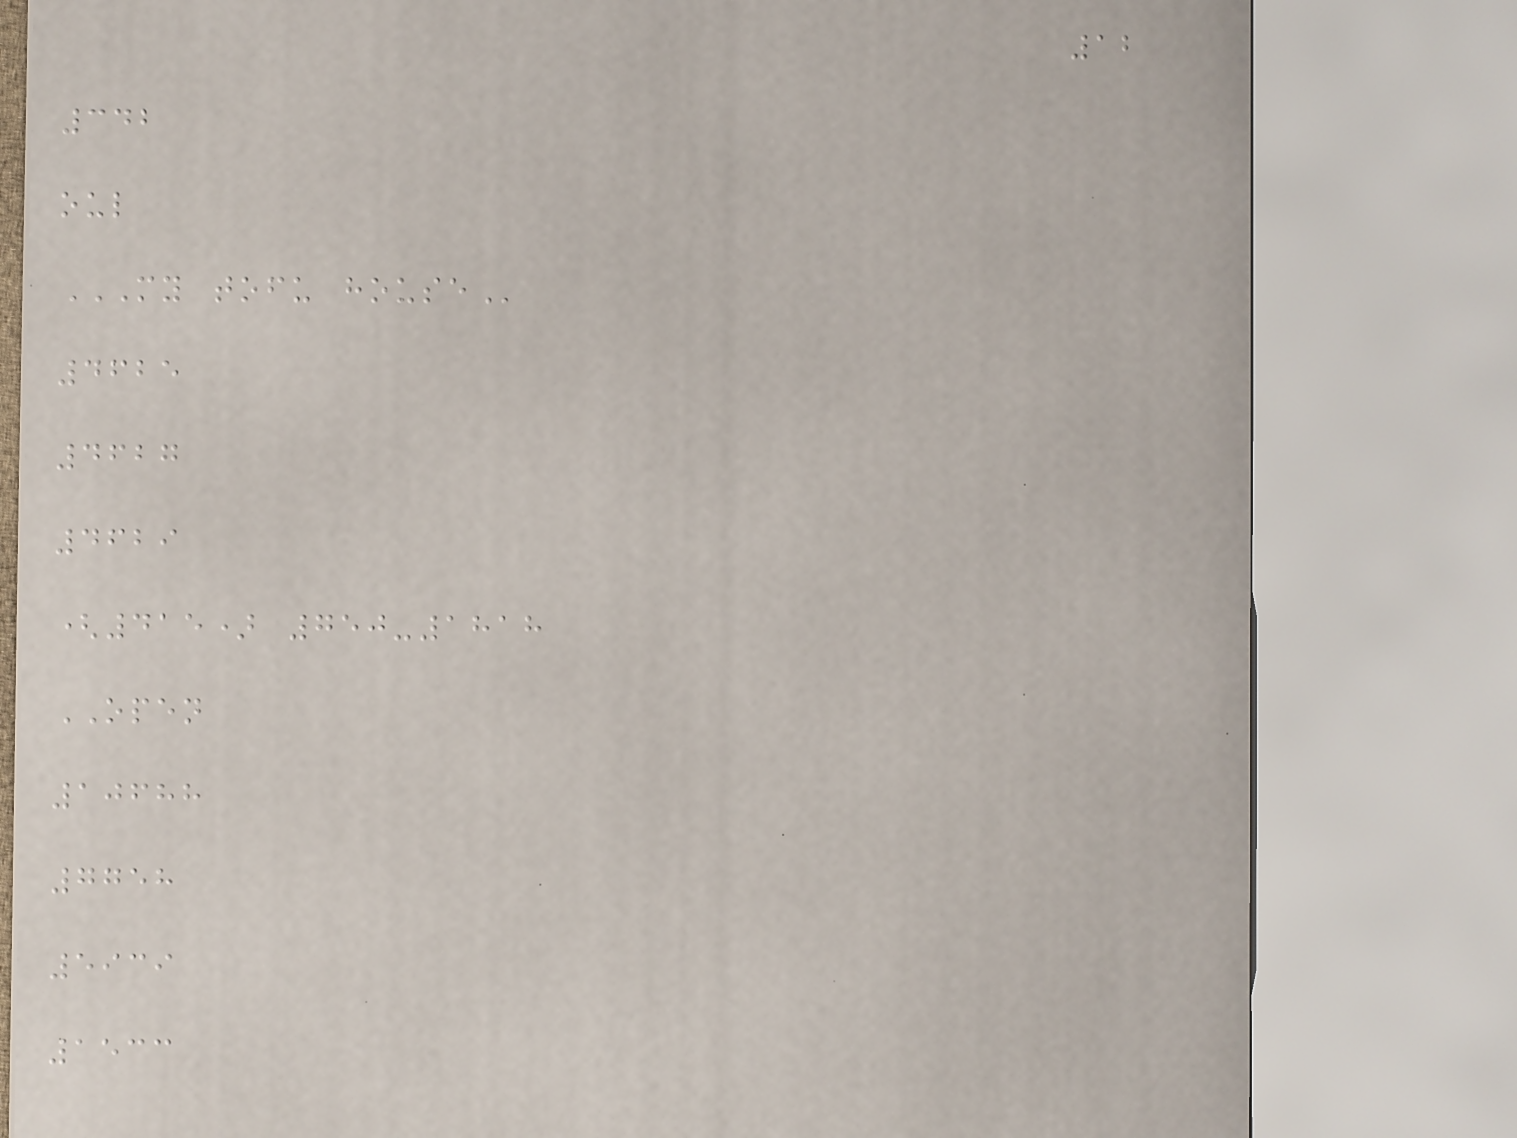12
342
oul
MY TOFU HOUSE
4625
4627
4629
(415) 750-1818
OPEN
10688
7758
5939
1533
